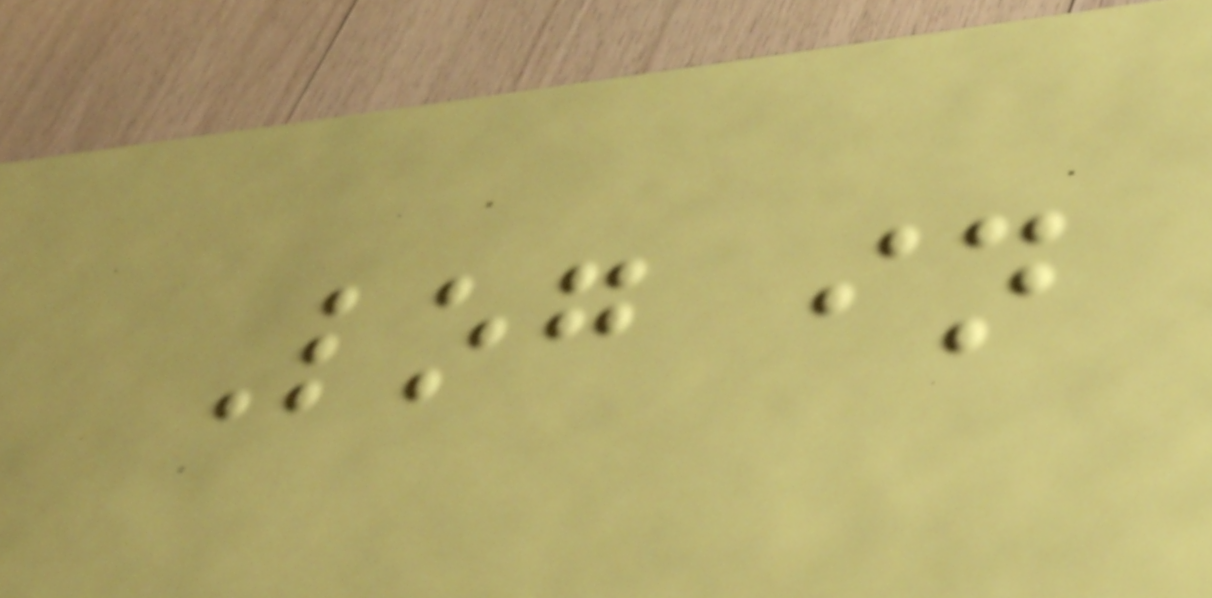Log in
